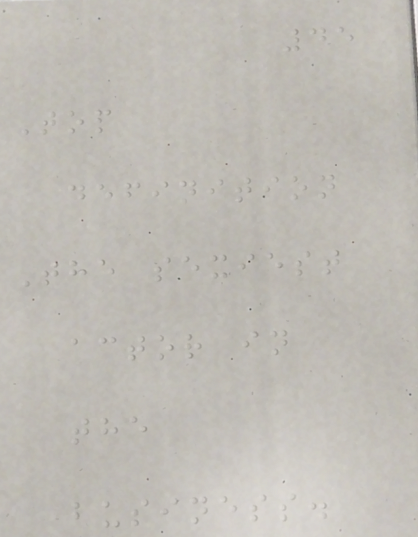45
Top
definition
The sexiest
actor in
the
business.
